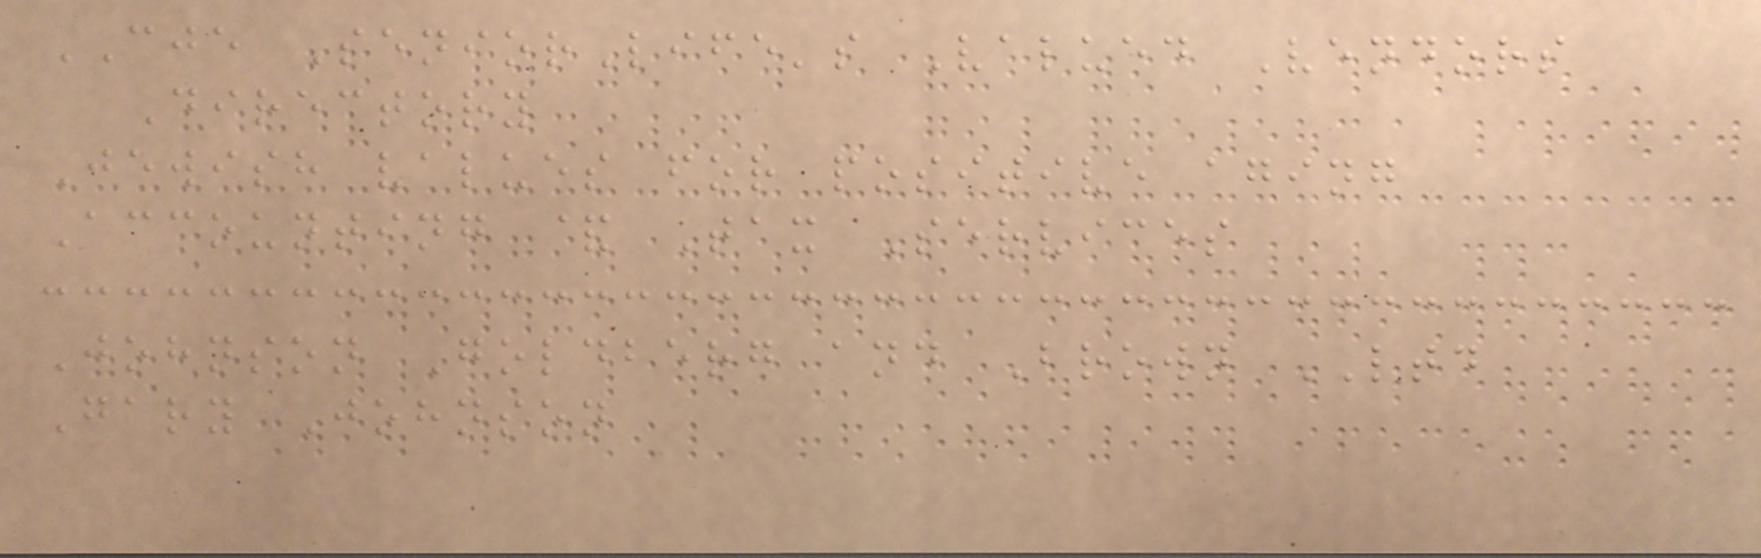CJE SeniorLife's Valued Vendors
Directory
Jewish values for positive aging
Accounting & Tax Services
Johnson Goldberg and Brown LTD
Gary Johnson
